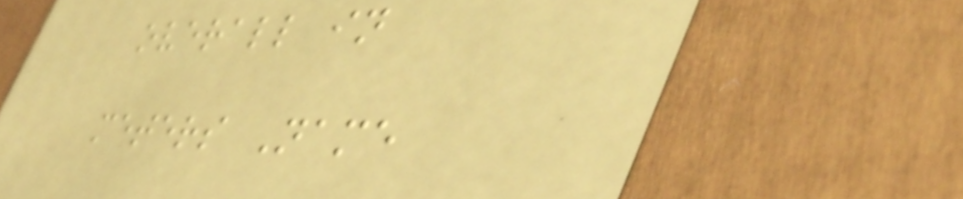overall in
meters Name
